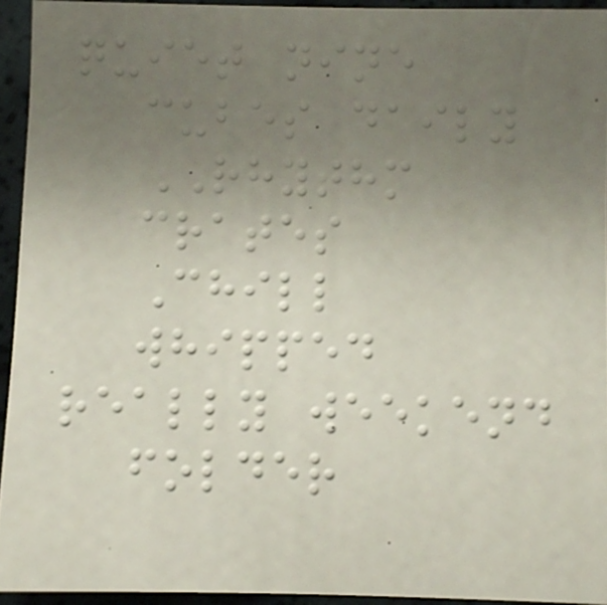quiet nine
cubes daily
RHYTHM
crates
Chill
whipped
really weekend
folder
